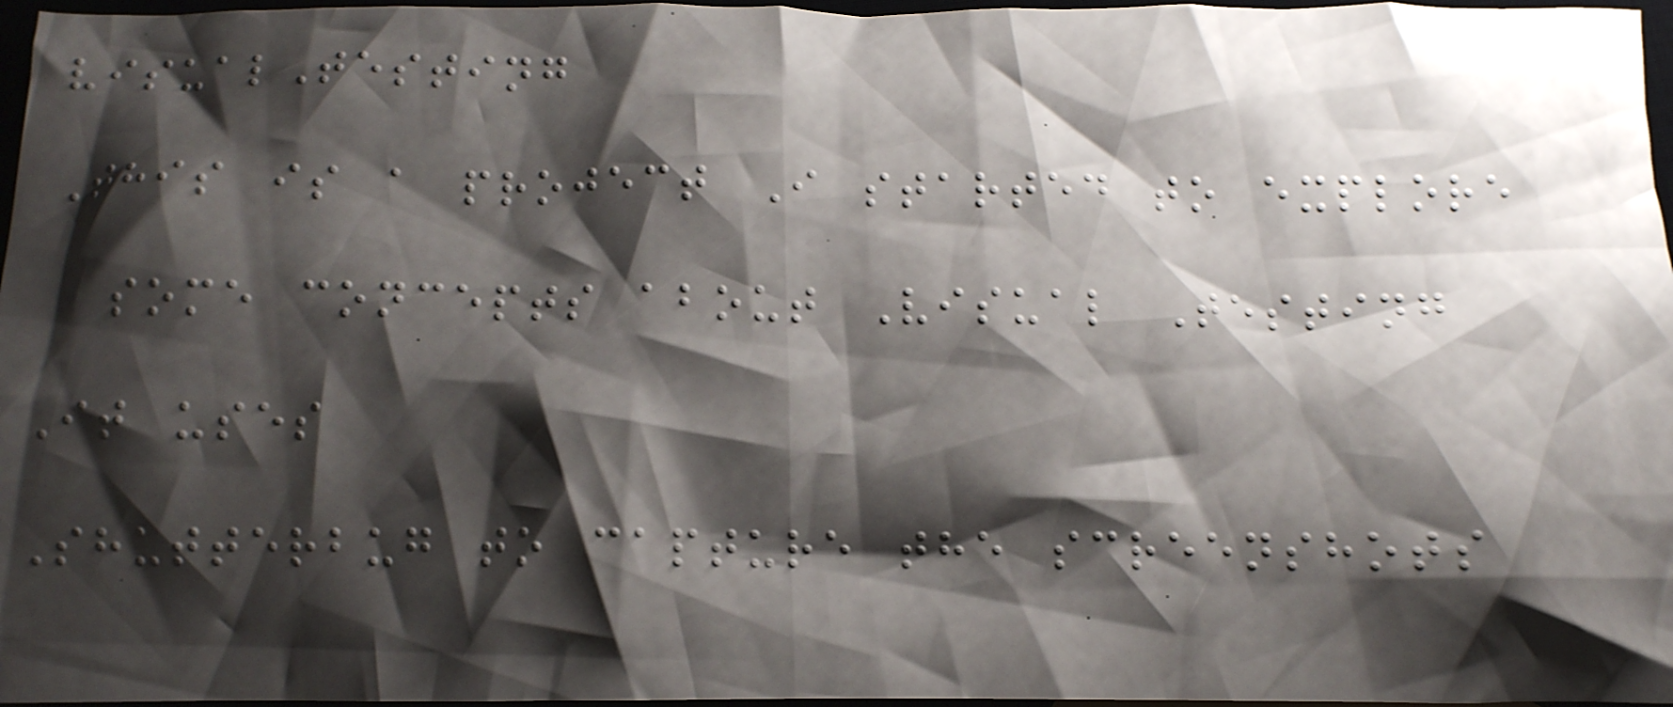visualTesting
This is a project I started to explore
some concepts about Visual Testing
It uses
Shutterbug to capture the screenshots
